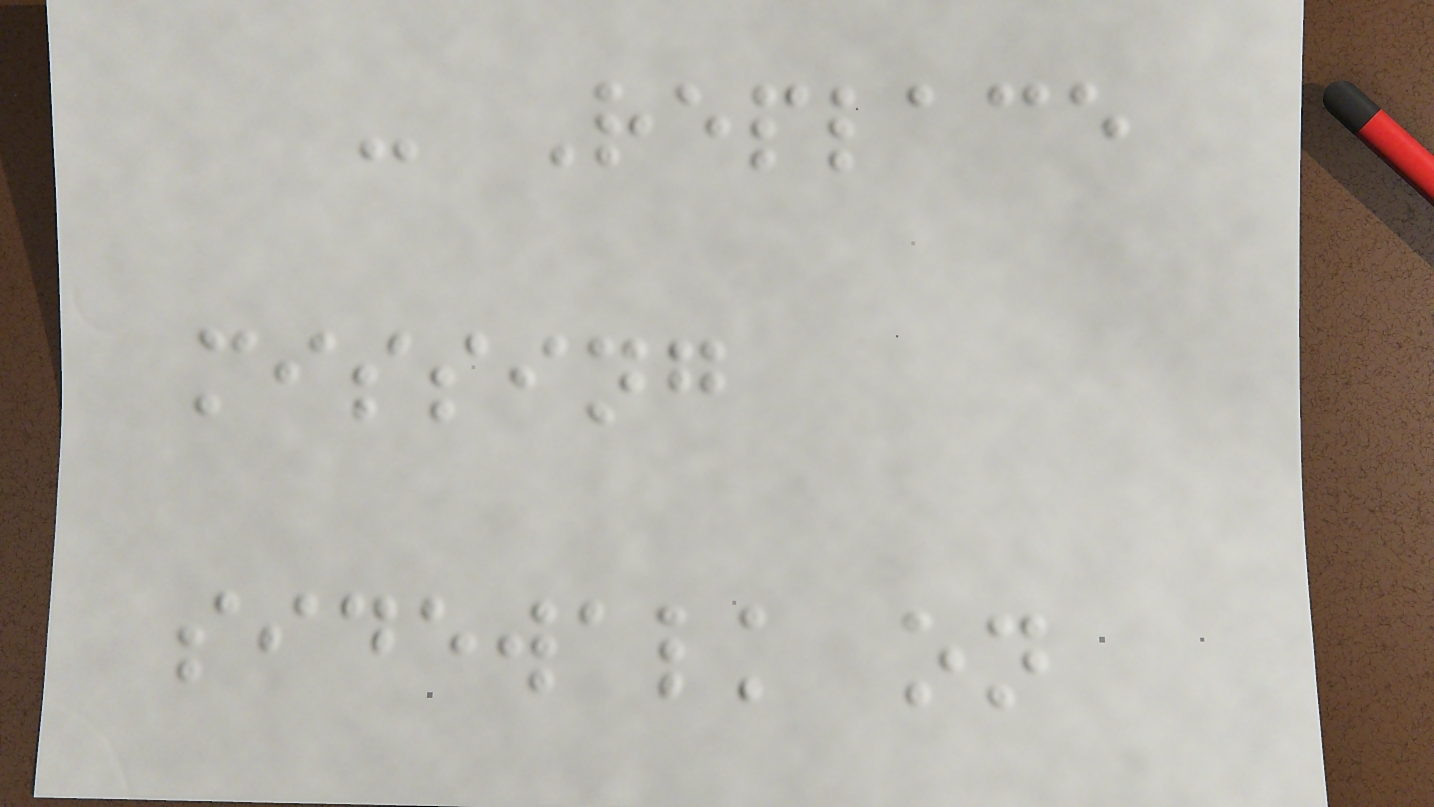- Replace
missing
sidewalk on
